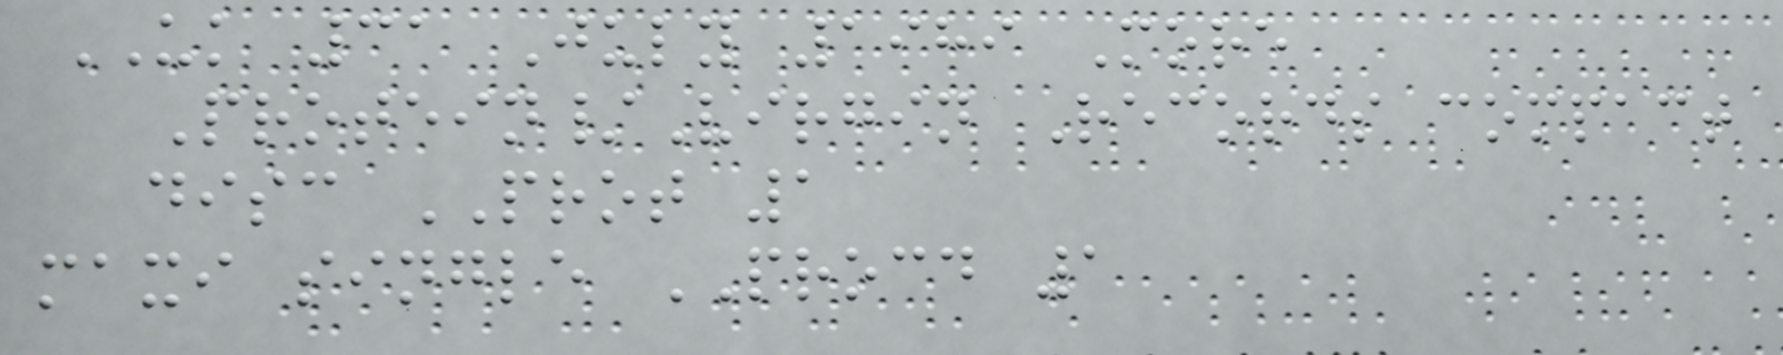UK 31 July 1989 More
Protein/Virgin Records compact
disc PROT 1
maxi single PROCD 1
